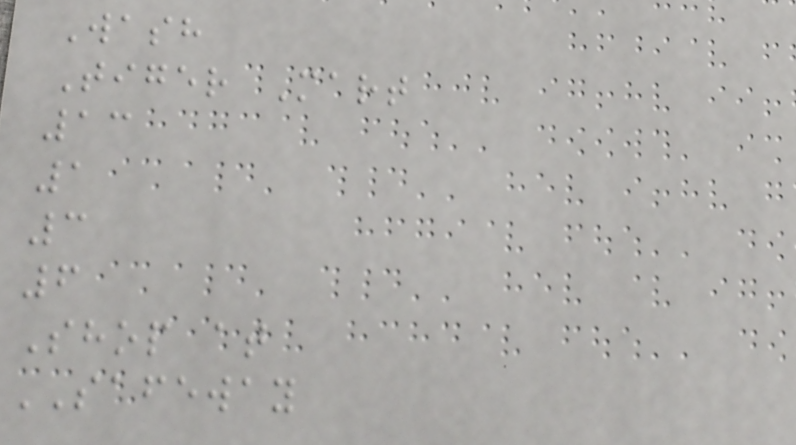Wash
Tiger Mart
13
1
3
6
Shop at
SAFEWAY
